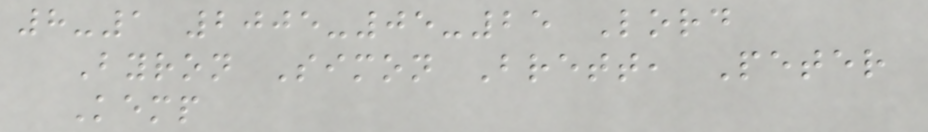8-1 2005-05-25 Lord
Byron Simon Brett, Peter
Kemp
